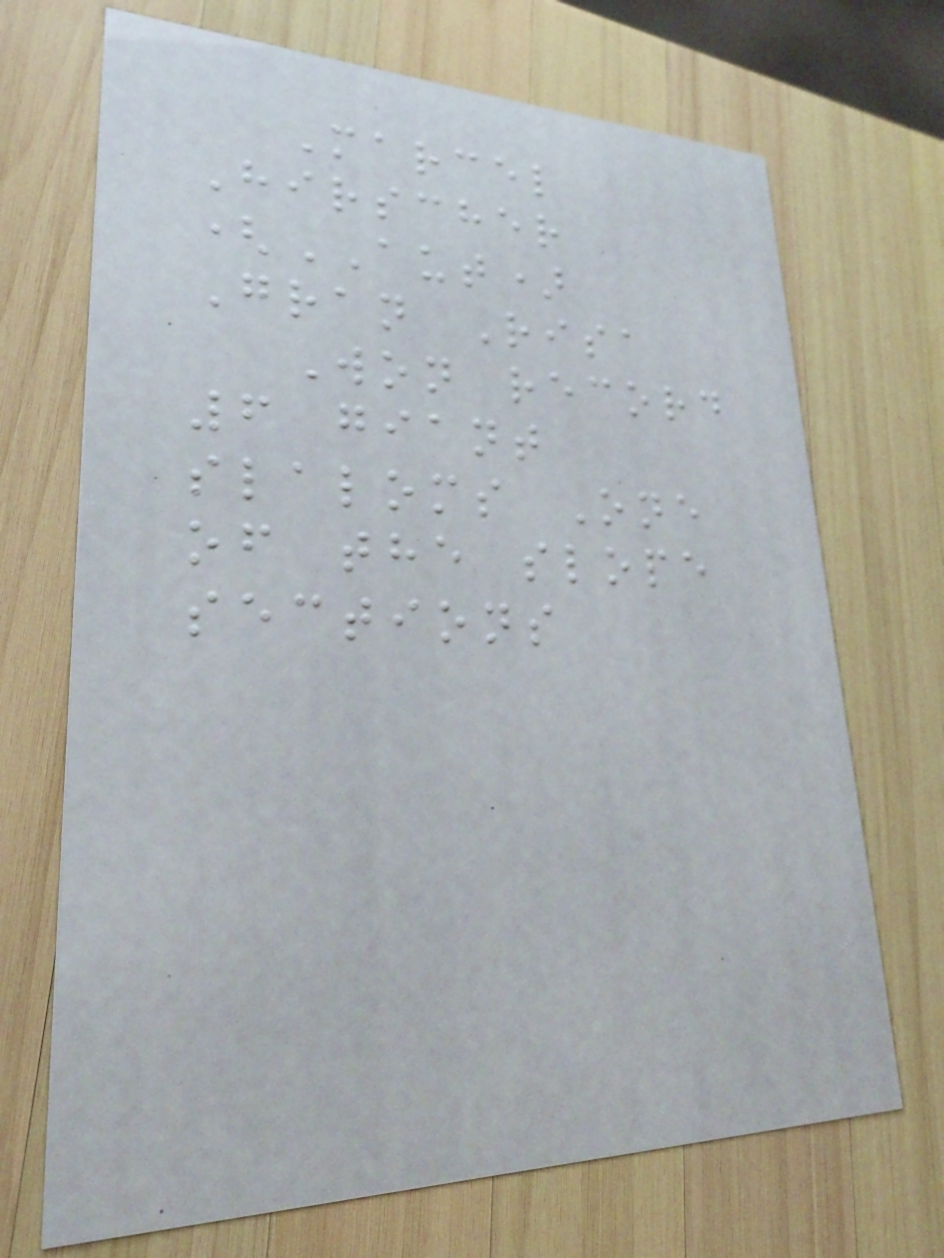Marcel
Hirscher
(AUT)
Gran Risa
Won record
6 giant
slaloms One
of the slope
sections
